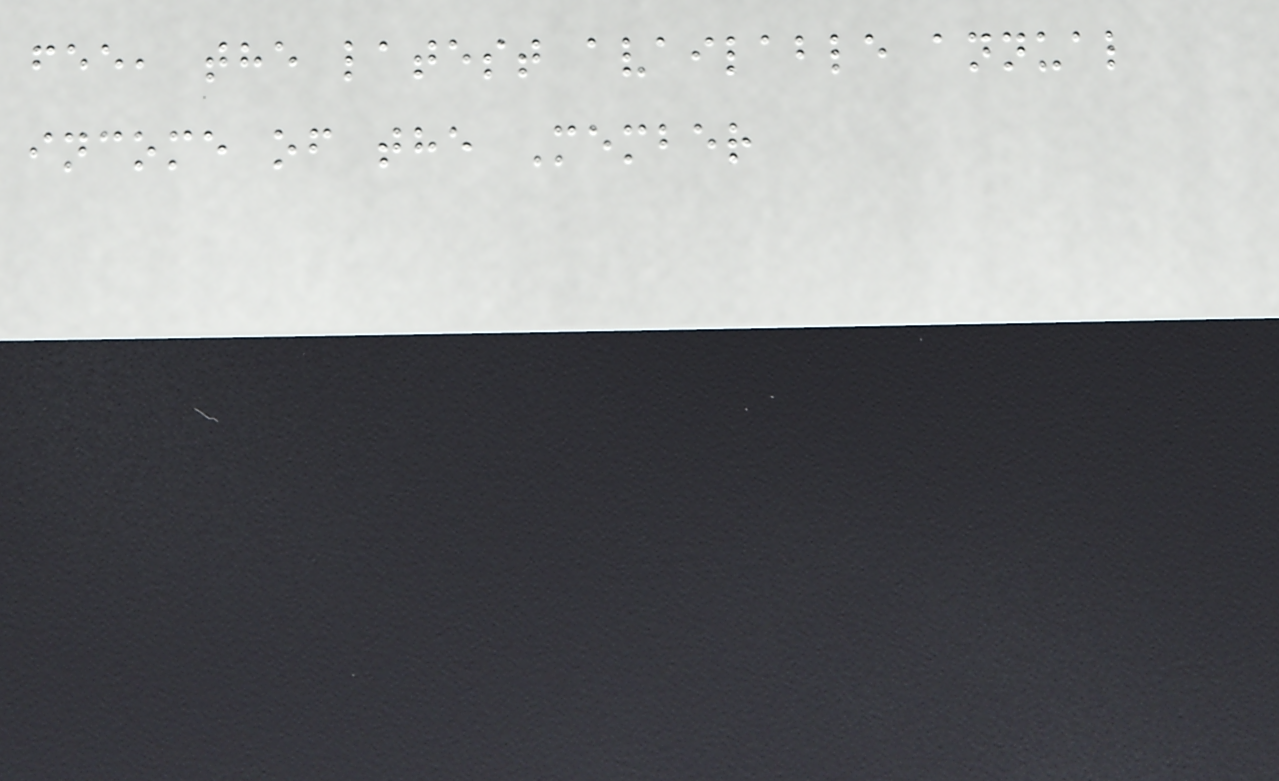fee, the latest available annual
income of the Member
